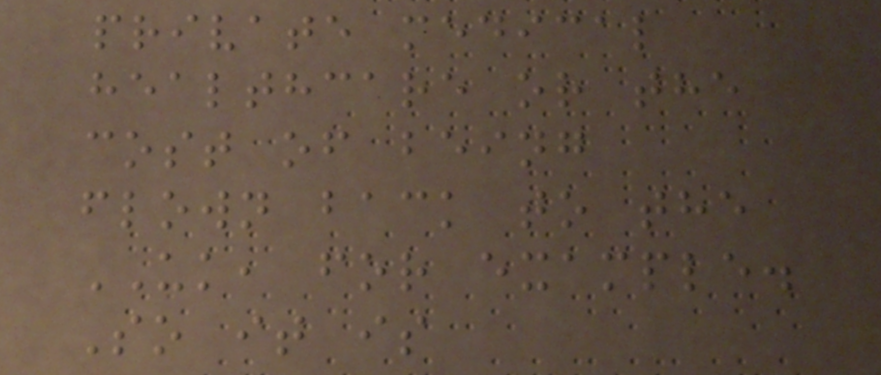private medical
healthcare or the
cost of being
flown back to the
UK, for example.
So it is
